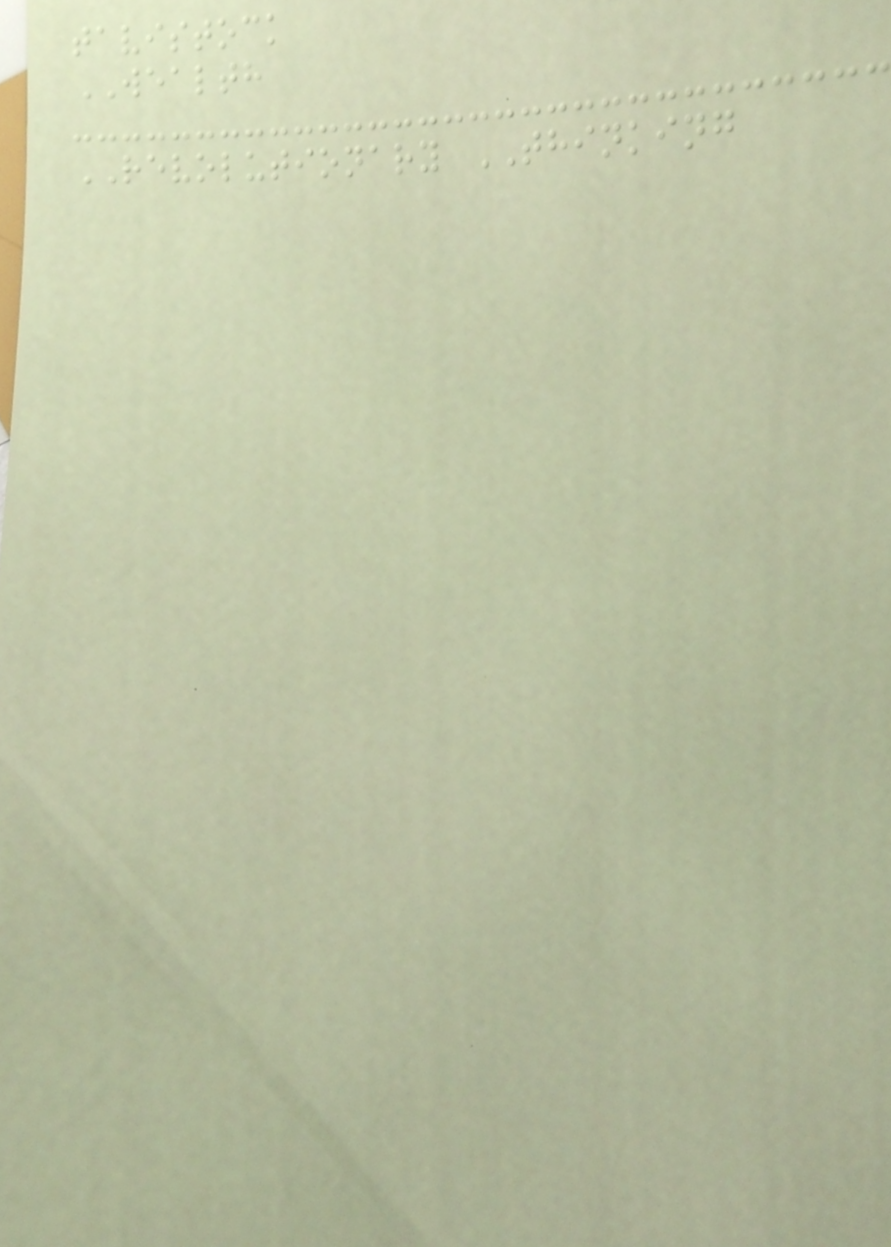tavistock
WEALTH
REVOLUTIONARY THINKING
